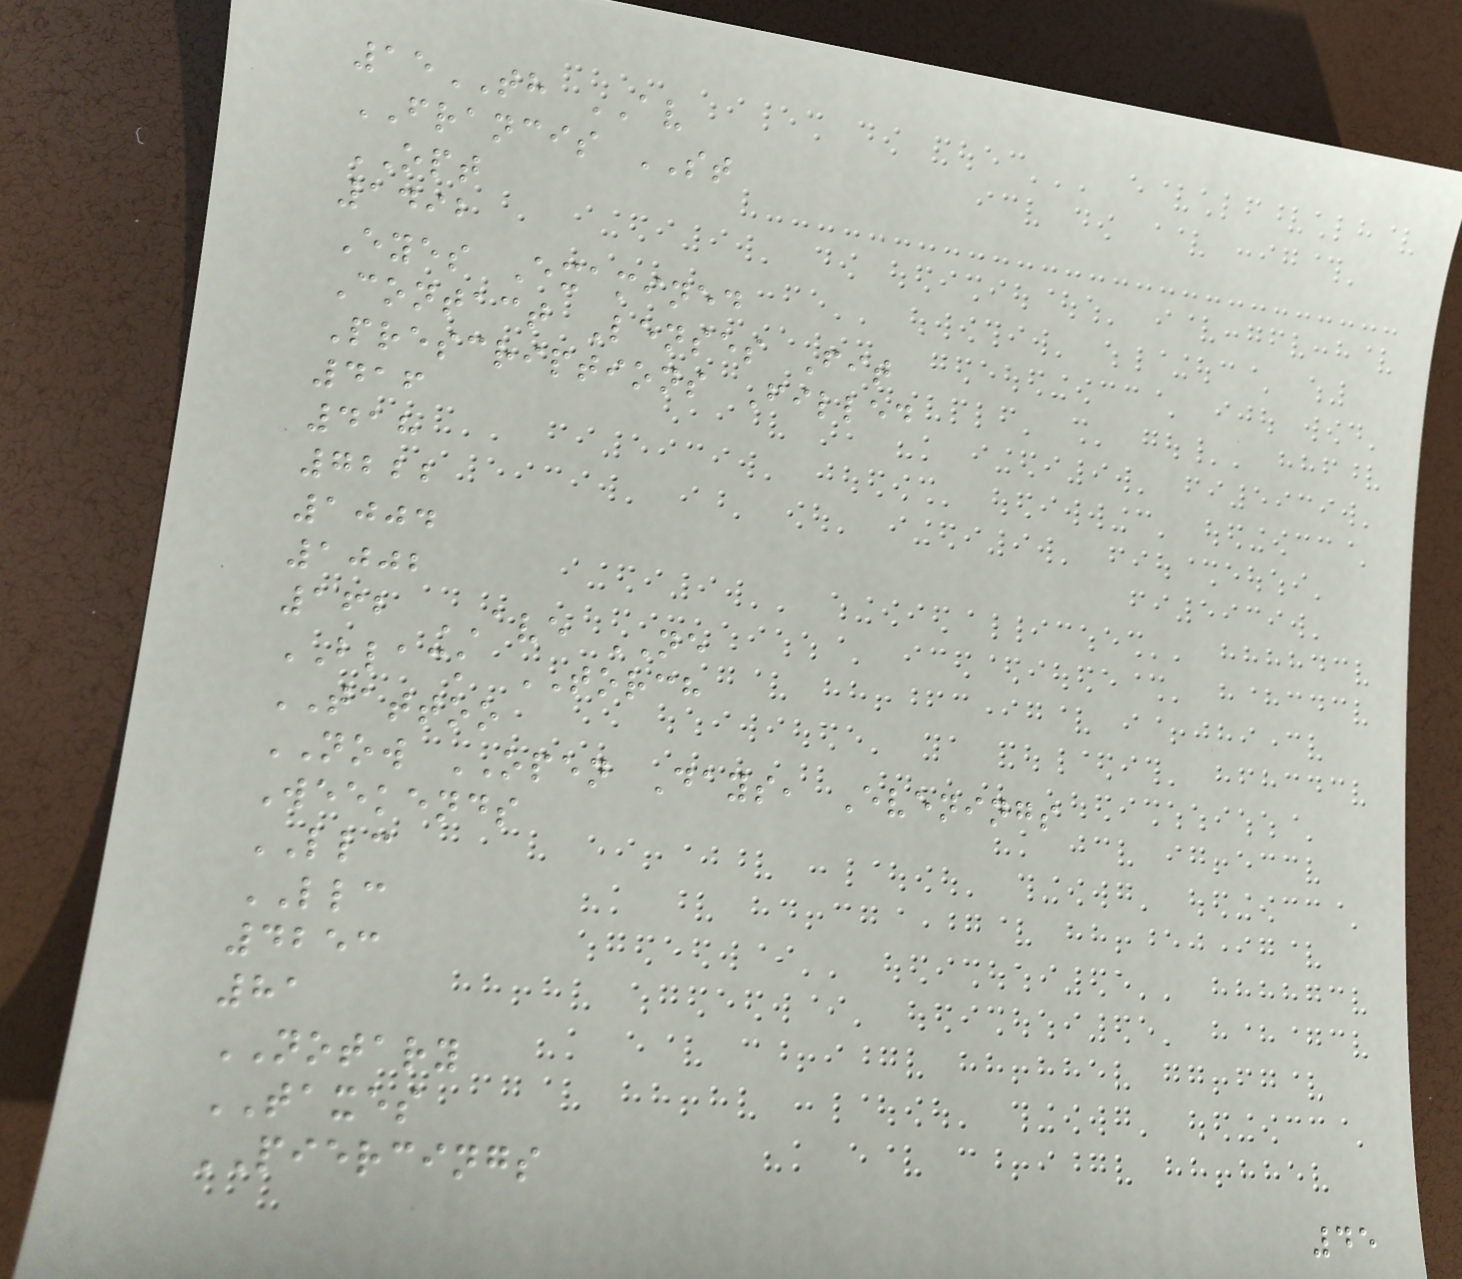15TH AV
FRANCIS ST
OPT
1492
Eyes Examined
Contact Lenses Fit
Prescriptions Filled
416
418
7222
1004
1002
162 AVE NE
BLACK TORCH
TATTOO
NOW OPEN Days, Evenings
Weekends
LLC
LLC
4253
81
NOTARY
TAXES
PIERCINGS
45
